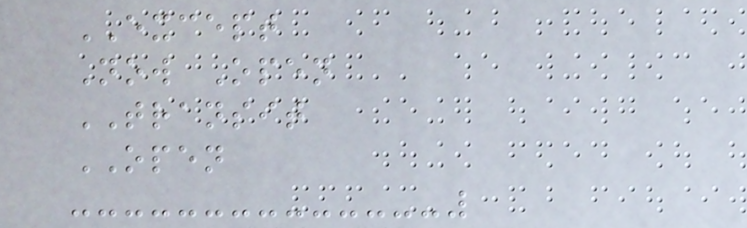EXCEPT
Now Open
TRANSIT
OPEN
